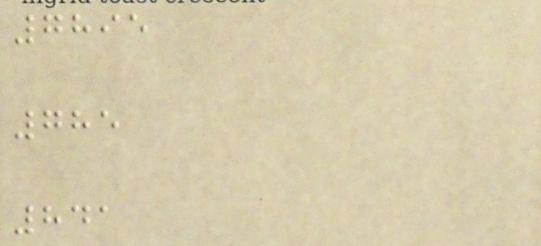7895
785
841
